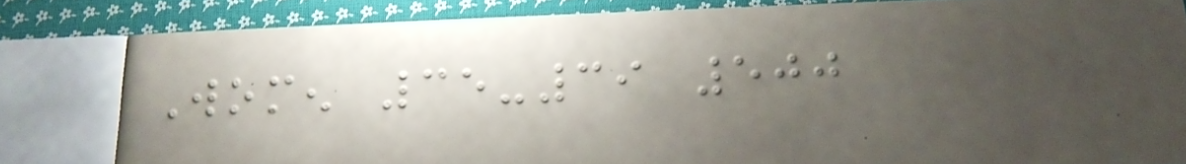Women 35-39 500
